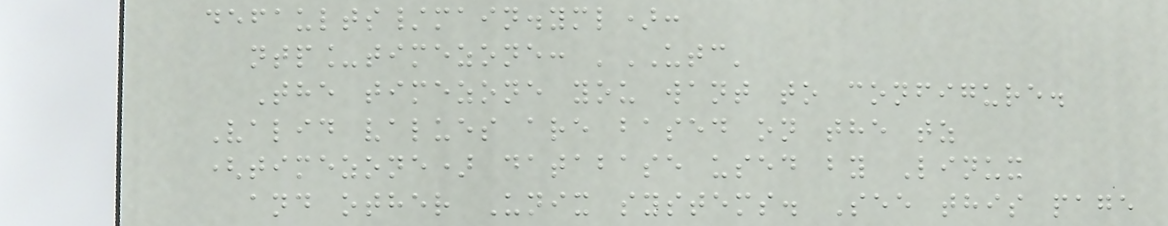defaults/main.yml):
ntp_timezone: 'UTC'
The timezone you want to configure.
Valid values are based on the tz
(timezone) database used by Linux
and other Unix systems. See this page
